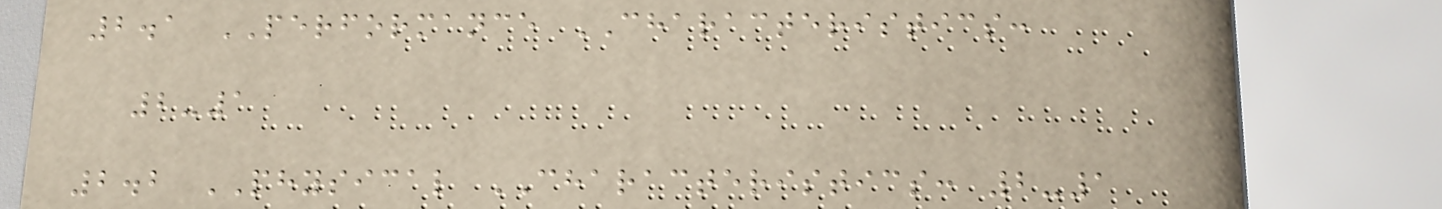2.1 PERFORMANCE CHARACTERISTICS:
2-1
2.2 PHYSICAL CHARACTERISTICS: 2-1
